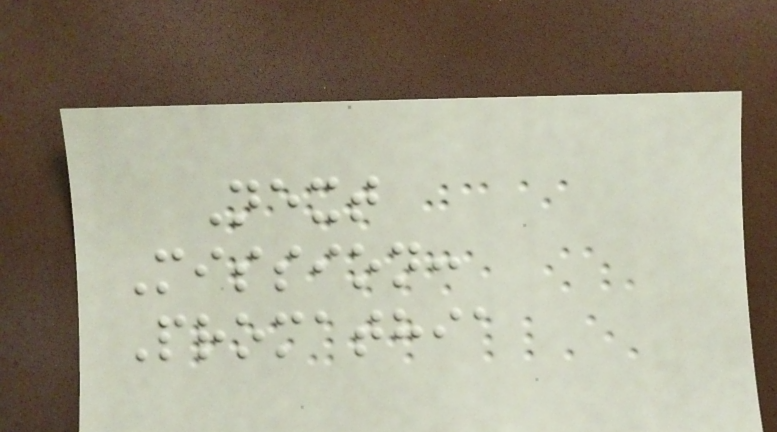Next
Mission:
Promathia
